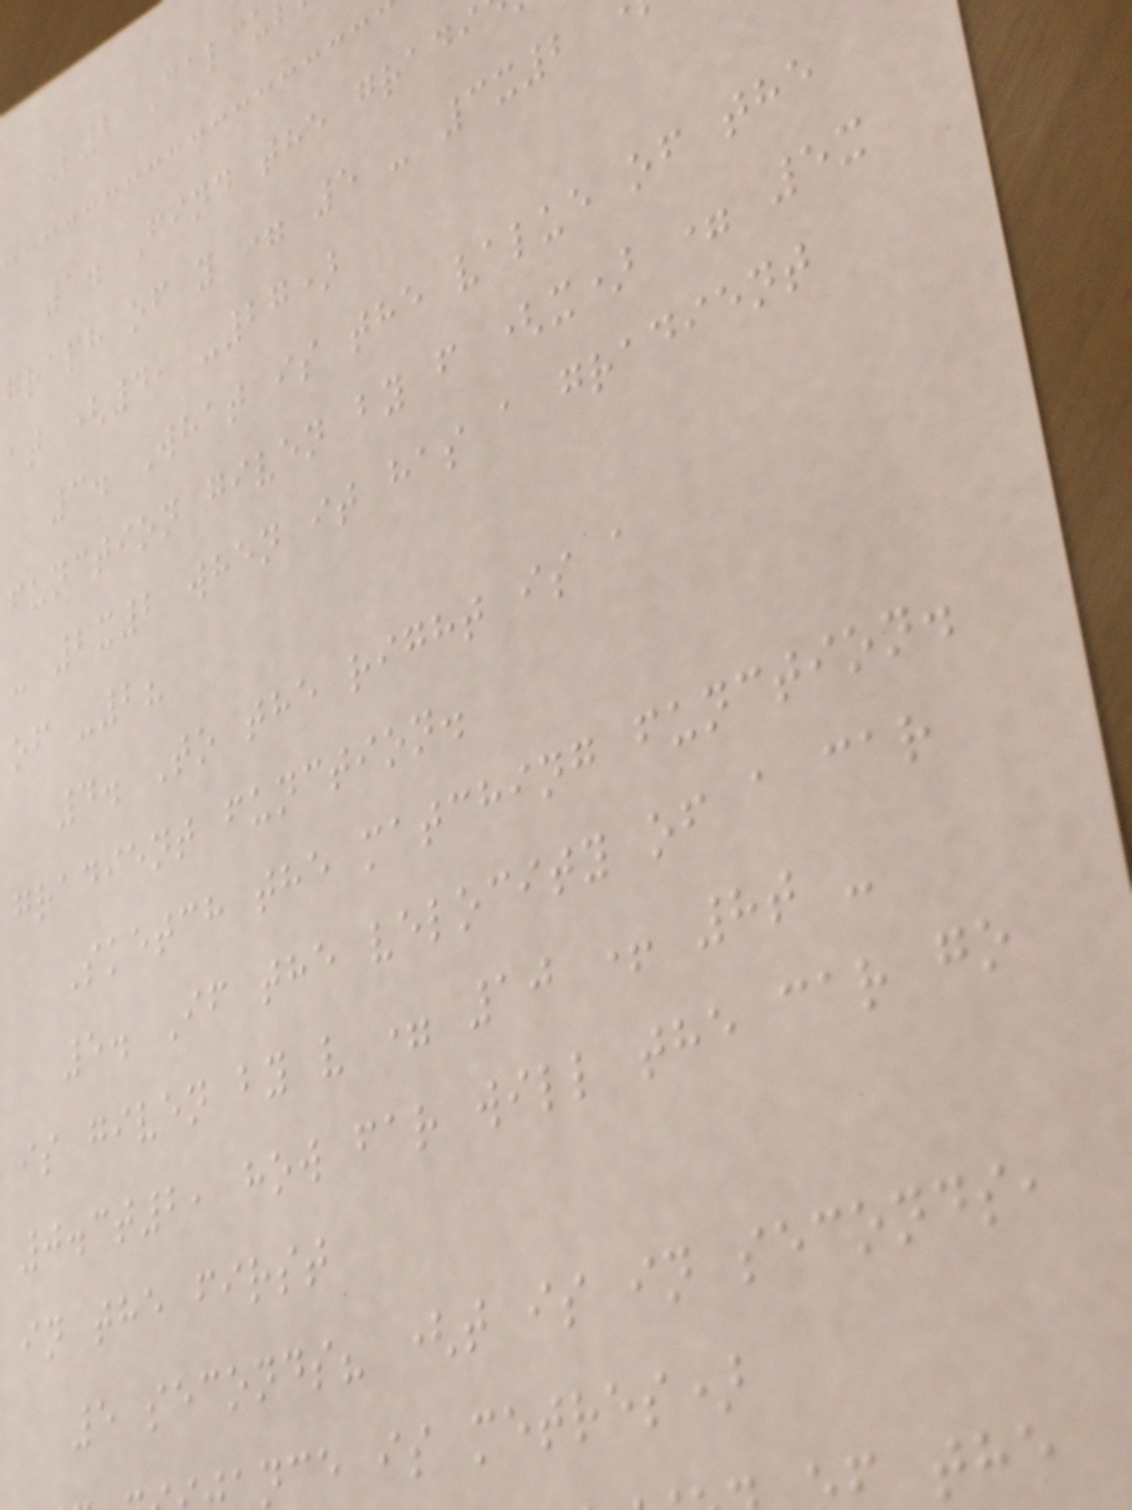L2 Calcu
1. Find the gradi
graph of y = 5 - 3x2
at (4, -27)
3. What is the value of the
function given by f (x) = 5x
- 2x2 when it has a gradient
of -2?
4. To the right is a
gradient function.
Sketch the matching function.
5. If the velocity of a car
is given by v = 10 + 8t -
0.3t2, how far will the car go
in the first
5 seconds? (t is in seconds,
nce is metres)
